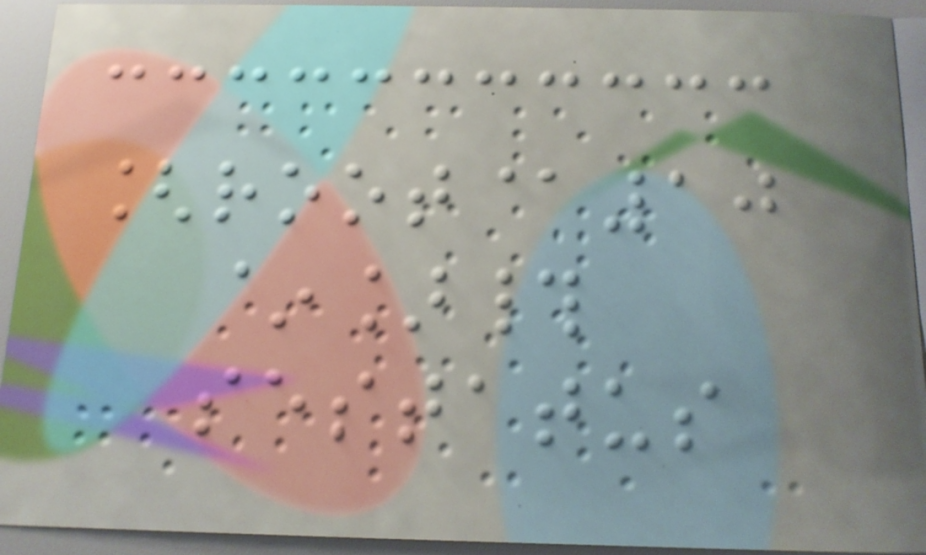[root@10
~]#
sestatus
